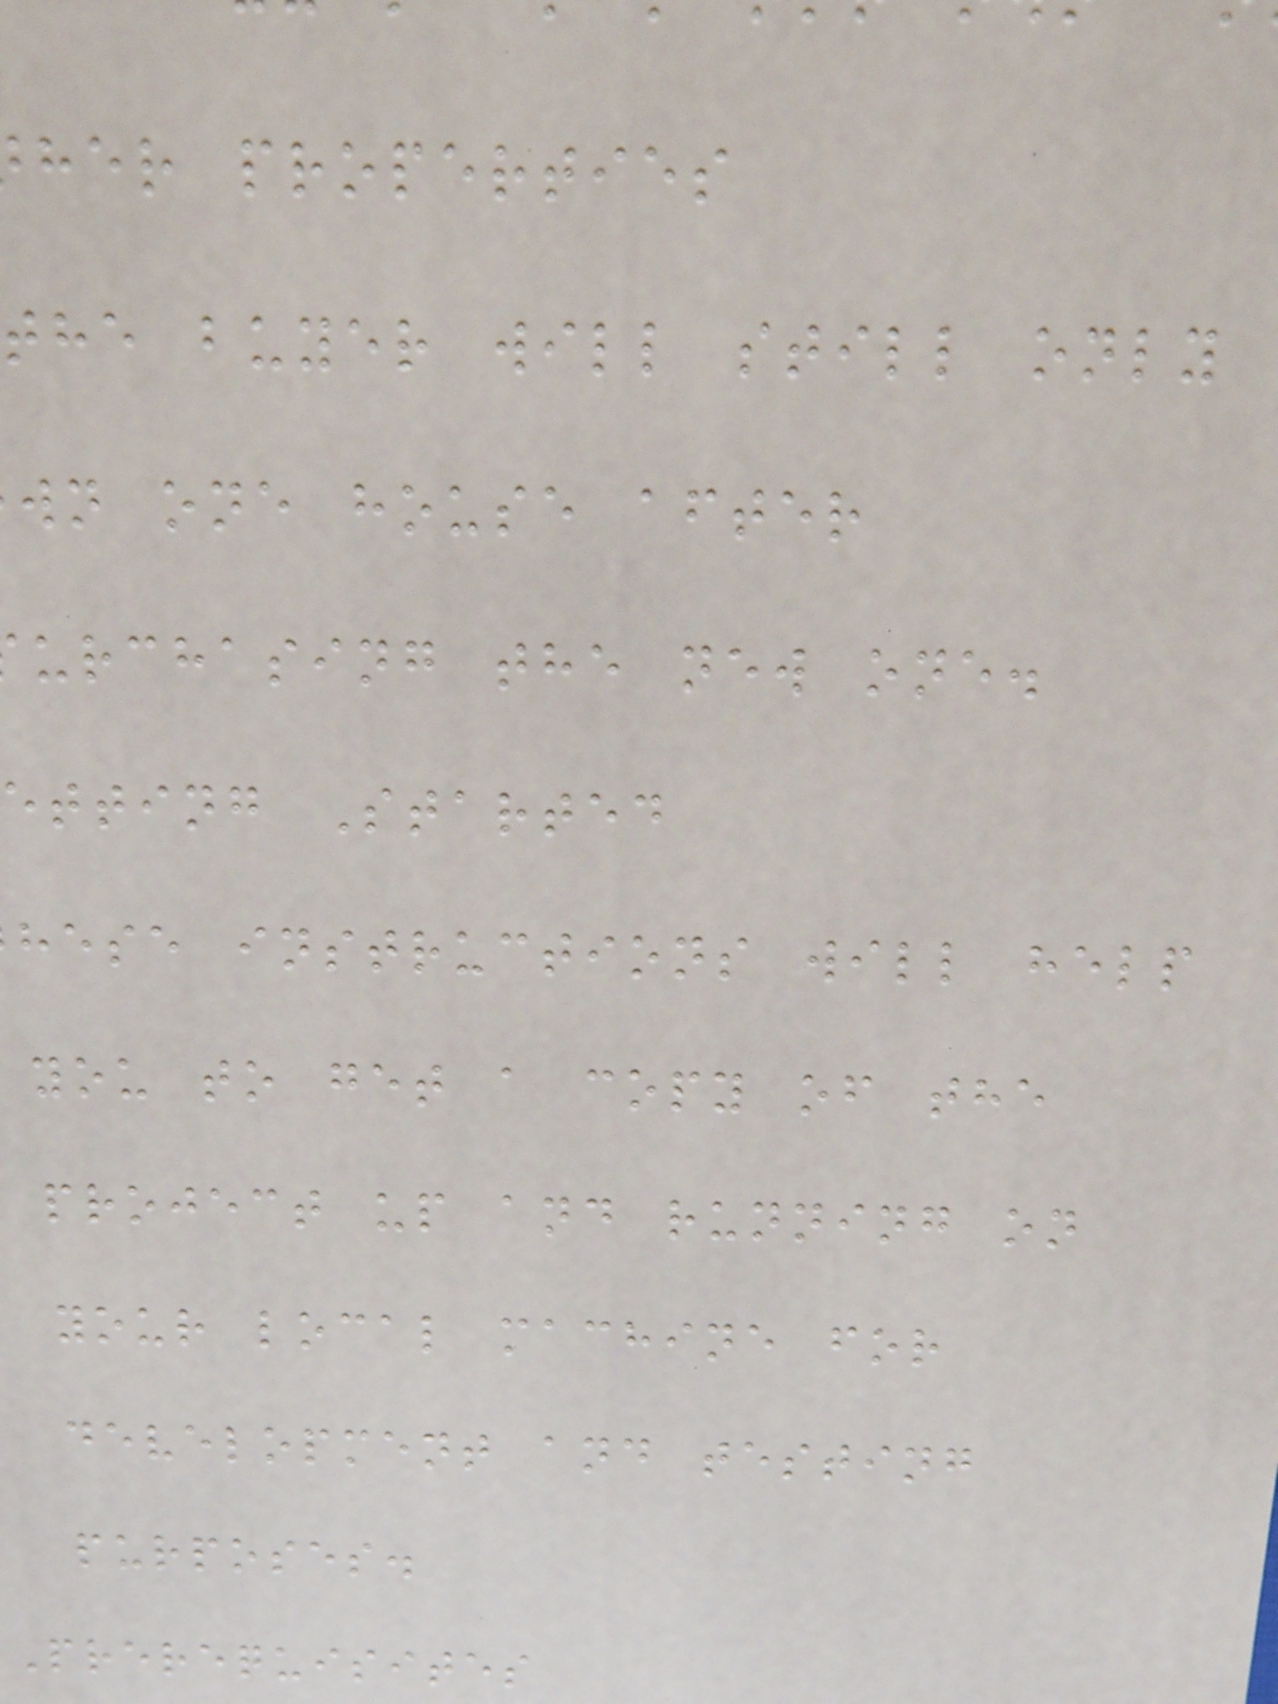her properties
the buyer will still only
wn one house after
urchasing the new one.
etting Started
hese instructions will help
you to get a copy of the
project up and running on
your local machine for
development and testing
purposes.
Prerequisites
